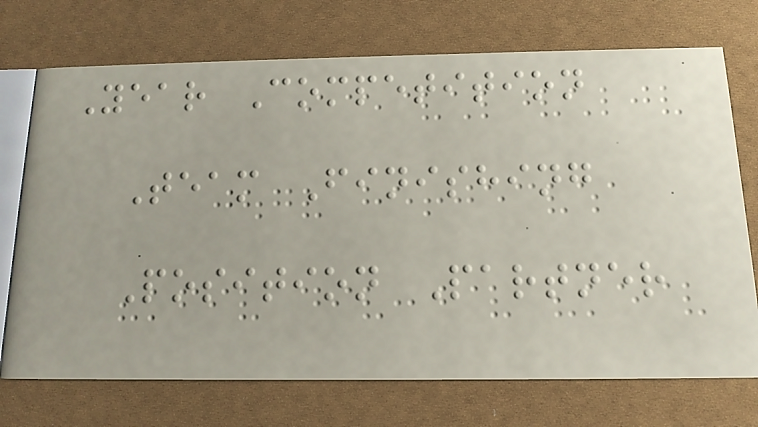Year Competition
Team Finishing
Position Partner
